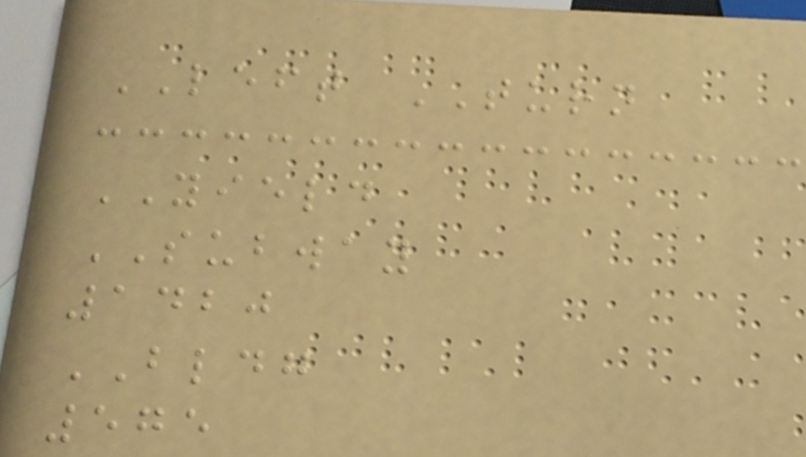LEFT TURN
YIELD
SUBWAY
1420
BLDG
575
